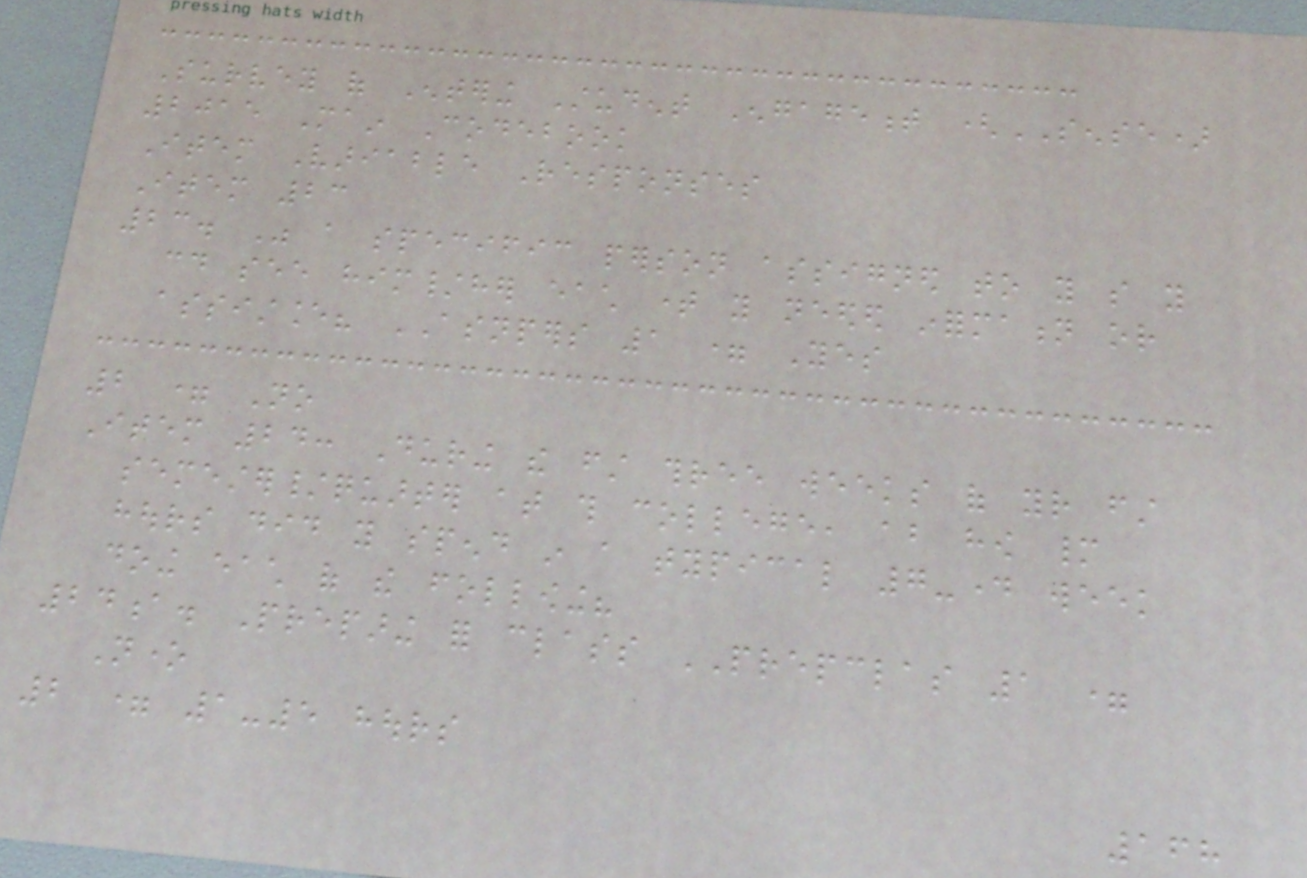Survey of Entering Student Engagement (SENSE)
2015 Main Codebook
Item Variable Responses
Item 23
23. Was a specific person assigned to you so you
could see him/her each time you needed information or
assistance? ASNPERS 1 = Yes
2 = No
Item 24: During the first three weeks of your first
semester/quarter at this college, about how many
hours did you spend in a typical 7-day week
doing each of the following?
24a. Preparing for class PREPCLAS 1 =
None
2 = 1-5 hours
168
